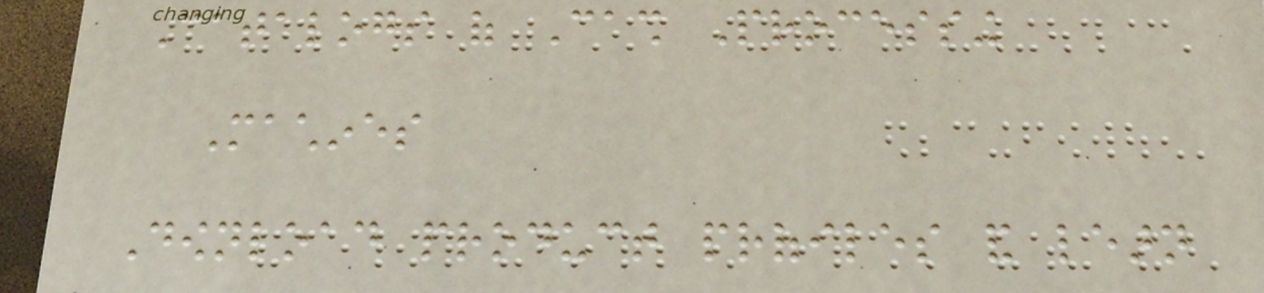Catalogs of Cash Processing
Machines
Download product profiles and learn
